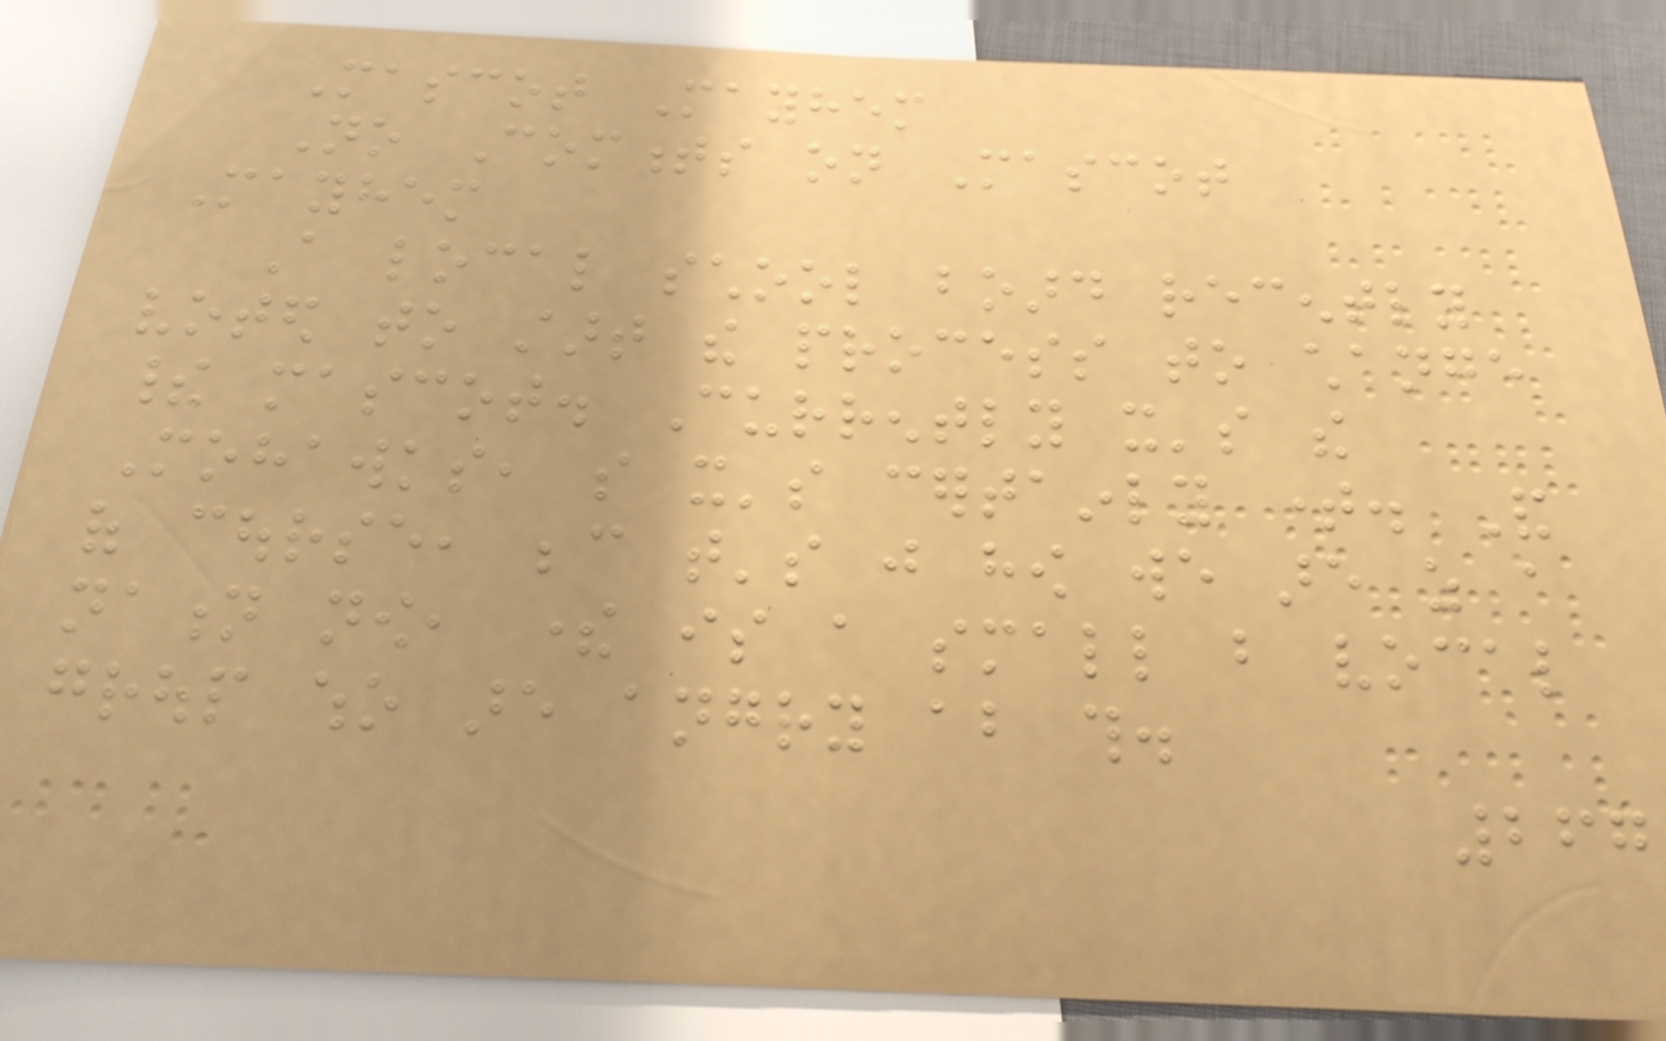Mascot Mayhem
No Comments on Mascot
Mayhem
A local school board recently
voted to start the process to change
their mascot. Currently it's the
Mohawks, so it's certainly time. And
of course, because that's just how we are as a
nation now, there is a small but vocal
group who are angry about this.
267
